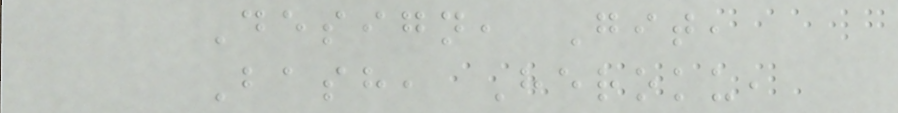Design, Git,
Bash, Heroku,
